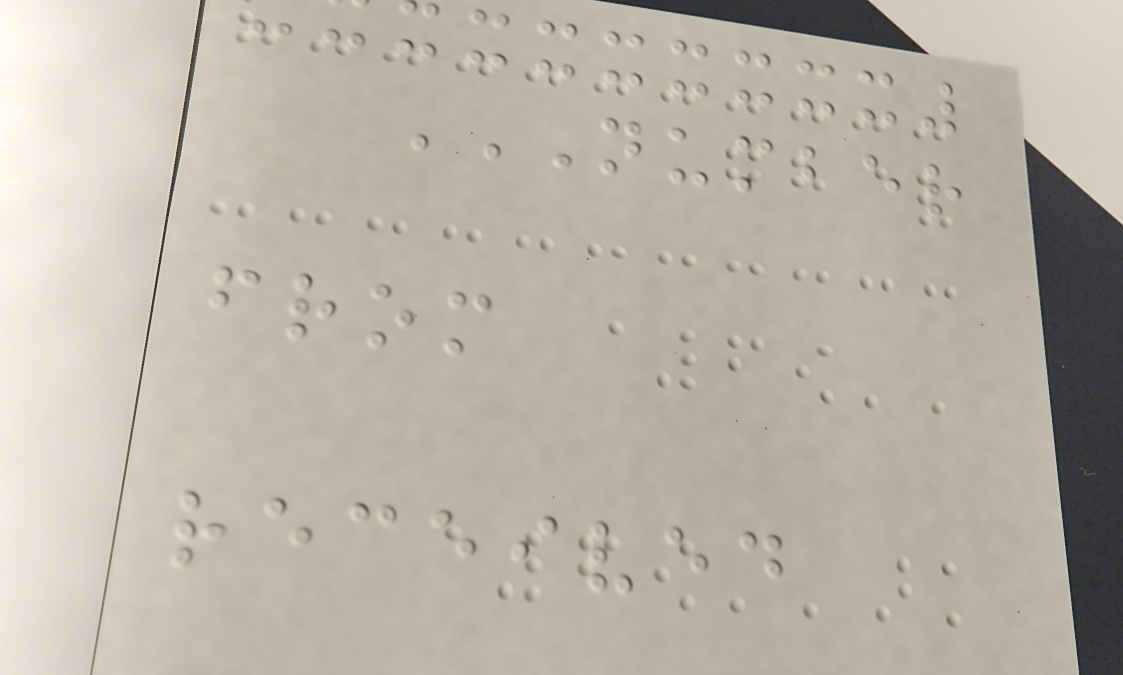NUMBER
FROM
RECEIVED
